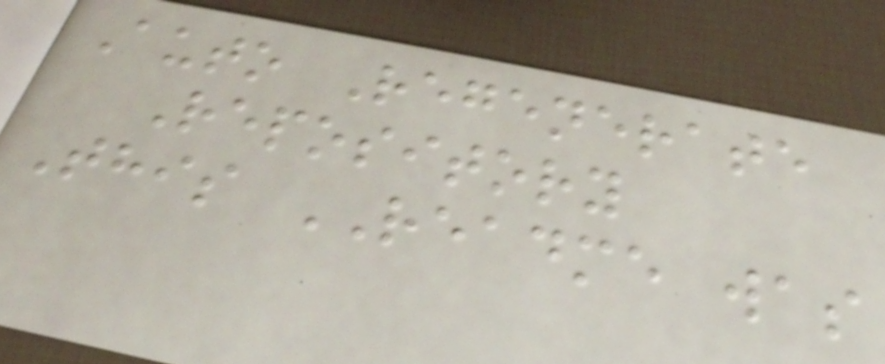Auto Regenerate
Repository
This README was
